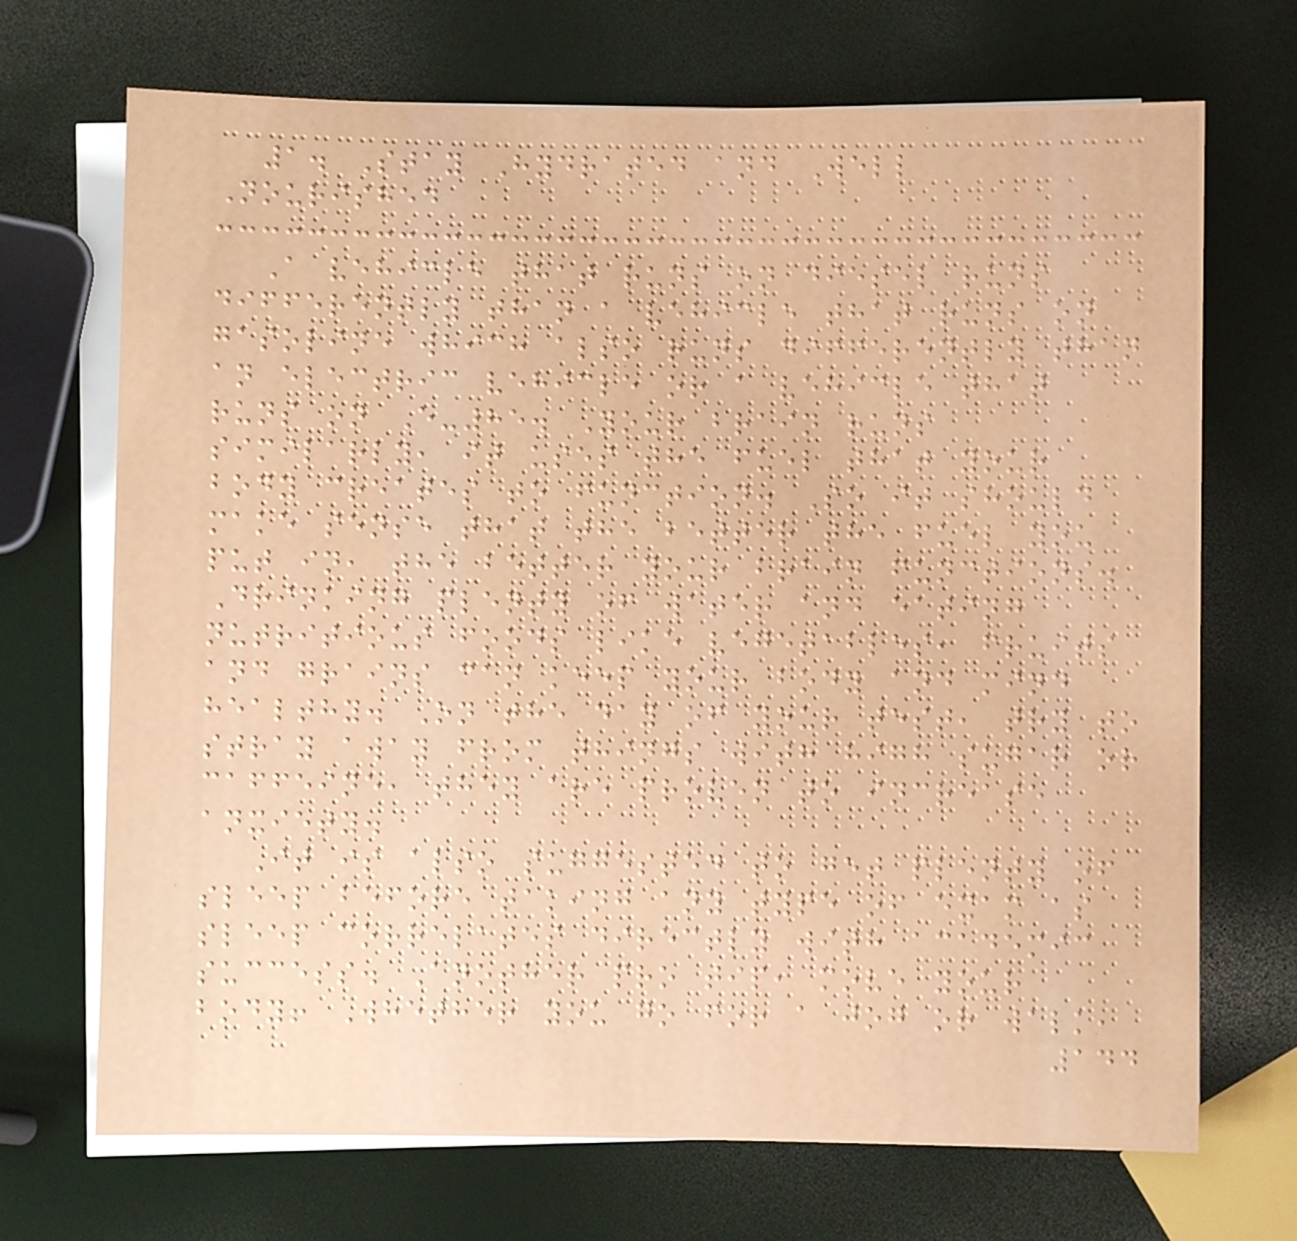1. Stay Hydrated and Well
Nourished
A vehicle that runs on diesel runs
differently than a vehicle that runs on
gasoline which also runs differently than
an electric vehicle or a vehicle that
runs on E-85. Your brain runs
similarly, it uses the fuel that your
body creates to function. So it should
make sense that the better the fuel you
put in, the better your brain functions.
Drinking plenty of water and eating
nutritious foods like vegetables, fruits
and grains can keep your body and mind
healthy. On the day of your test, try to
stray away from things with high sugar or
caffeine, they are proven to increase
anxiety.
It is also suggested to get plenty of
sleep before taking any type of exam as
sleep correlates directly with academic
success. Another pro tip, move your
body! Whether you go for a jog or walk,
144
